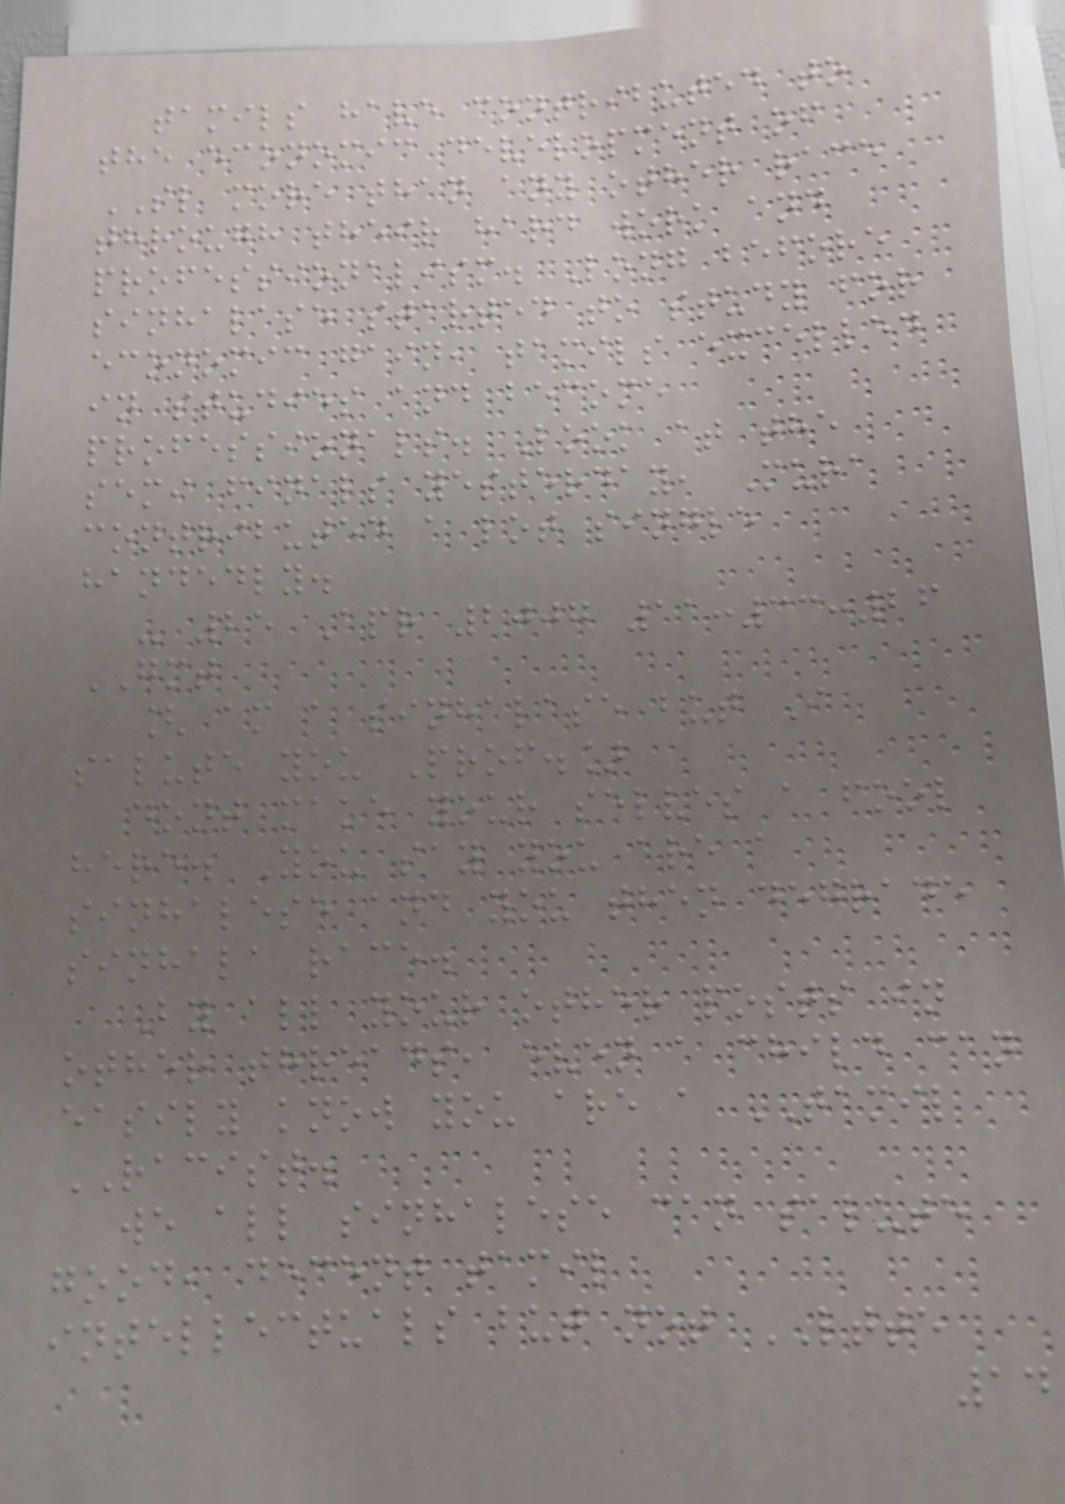tamils have contributed to
the economic development of
SL more than any other race
through their hard work and
professionalism. Long before
sinhalase started to study for
economic gain, tamils excelled
in studies and become
professionals. Look at the
semi finals yesterday, Mura
contributed a lot single
handedly.
- 25 Apr 2007 11:33:26
GMT
[ am a sinhalase but I
salute you Prof.]
dont make your selves a fool
here. You say you are a
sinhalese and you then degrade
sinhala race.
By all your other posts in
other threads, even a child can
easily know you are a TAMIL
RACIST.
we all sinhalese can salute
good, decent tamil
intellectuals but not LTTE
14
